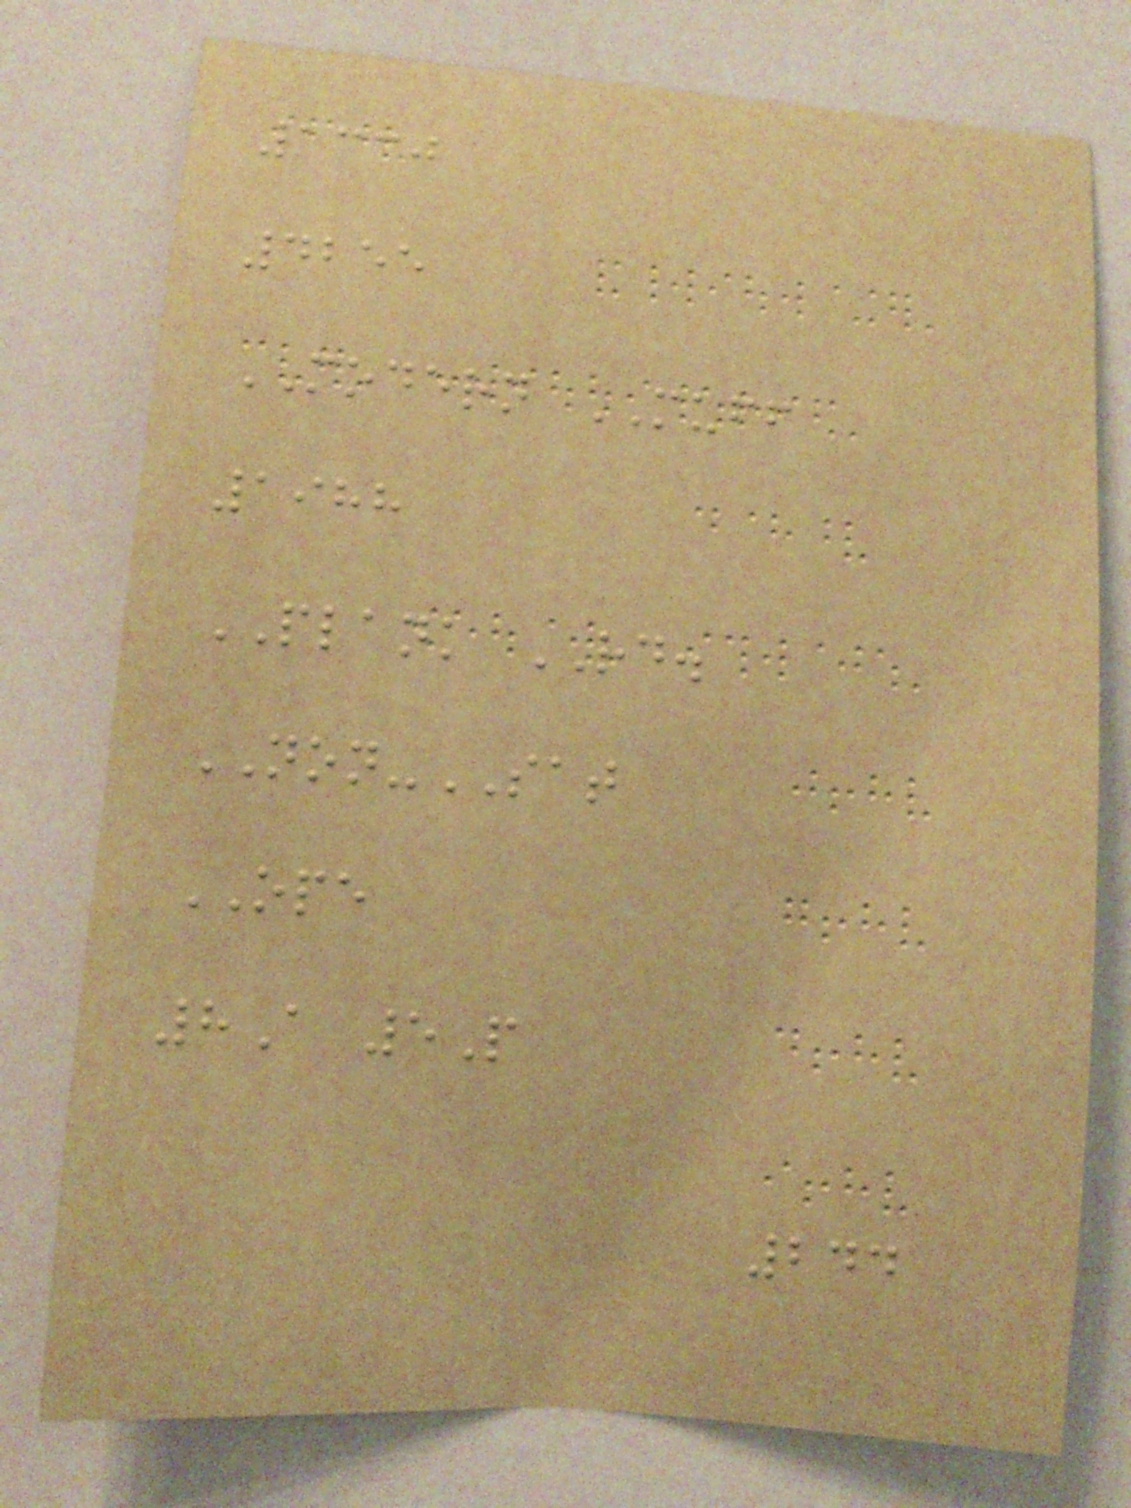1330
4255
MODERN MUFF
1988
PLANK RD.
NON-SAT
OPE
8A 5P
244
